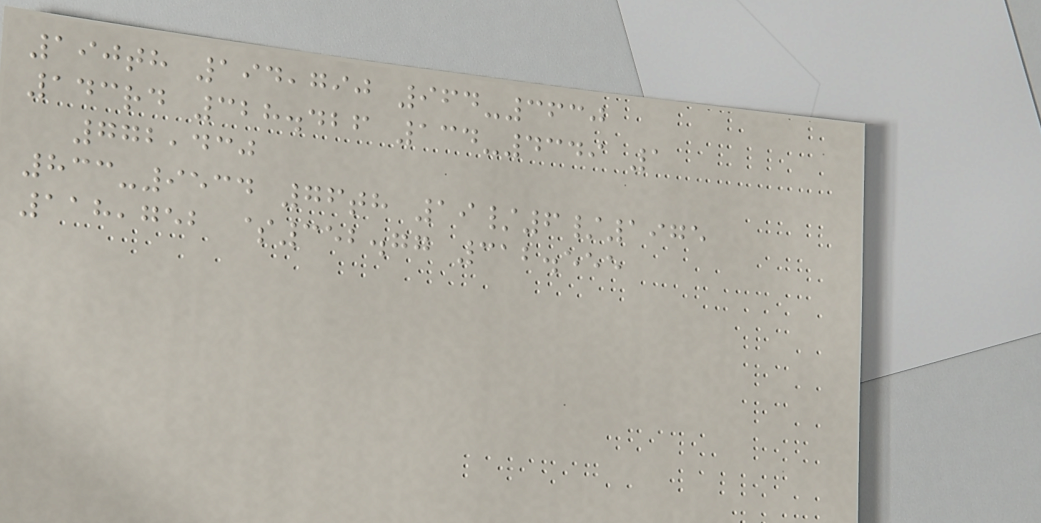190th 194,790 964-3630
143rd 328.426 134-4349 1
772,430
833-9534 76th 19/6/1975
118,752 $352.77 312.555
